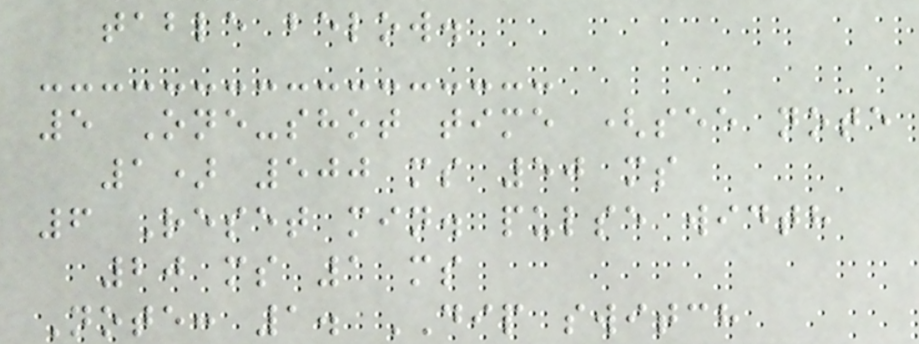table below.
5 One-shot time (see note
1) 500 ms 50 ms
6 Reset min. pulse width
20 ms 1 ms
Note: 1. DIP switch
